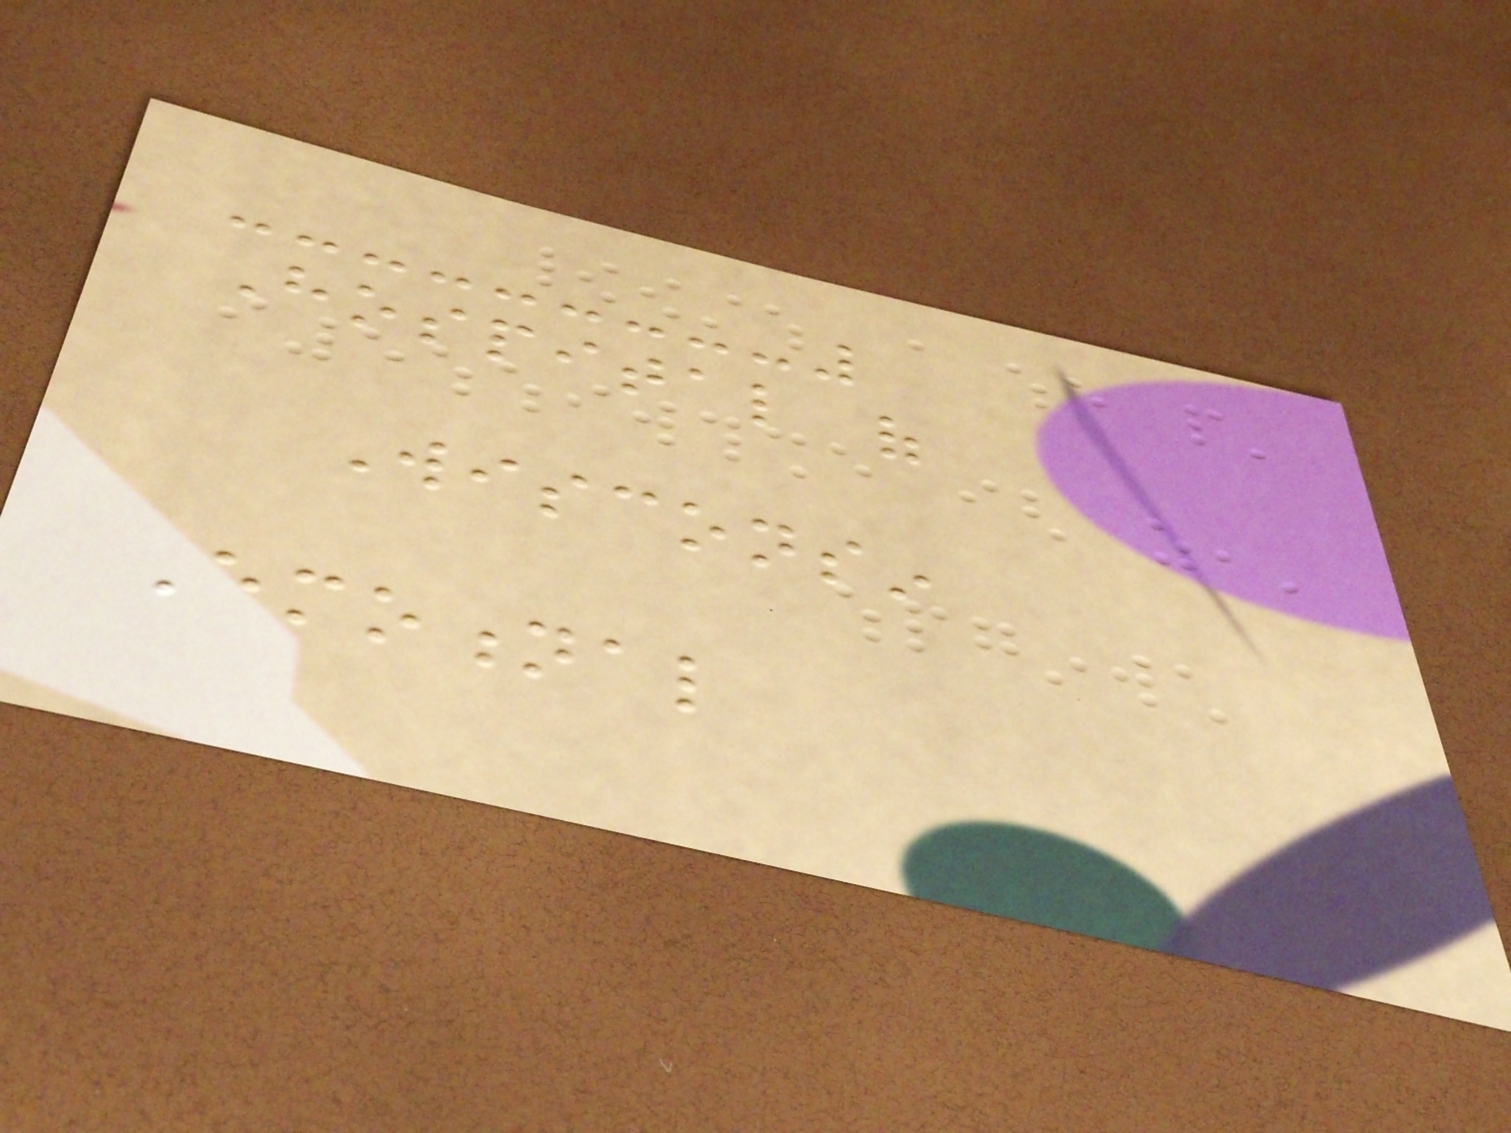Hospital of
Wisconsin
Emotional
